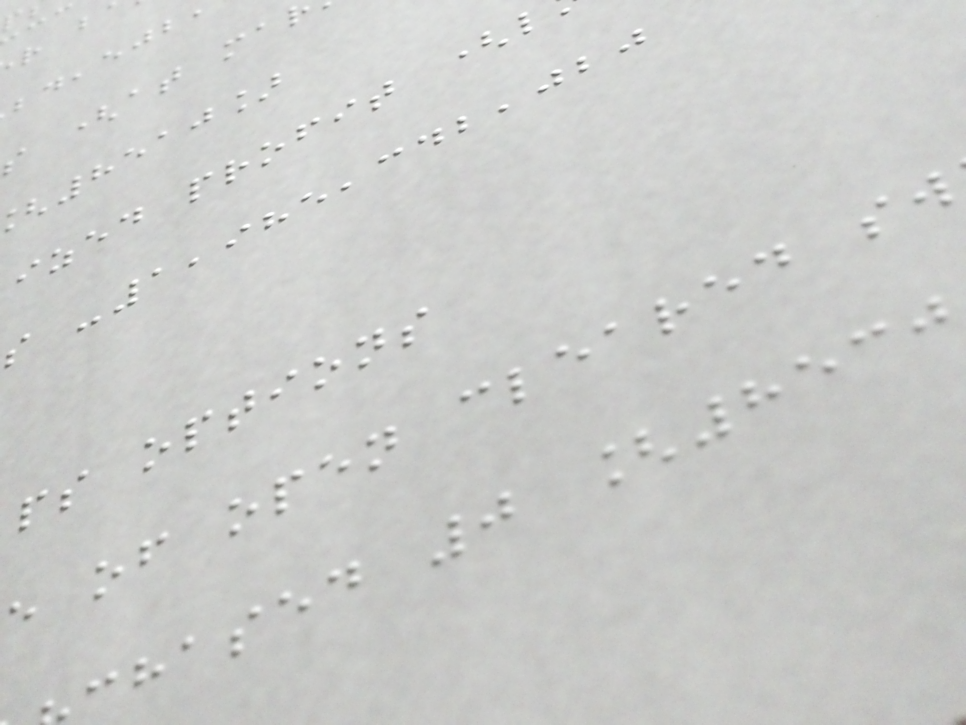s (at ma
8510]
ized profit (l
s -1,985,342,020
ps options
e of open cleared sw
chased 0 [8530
